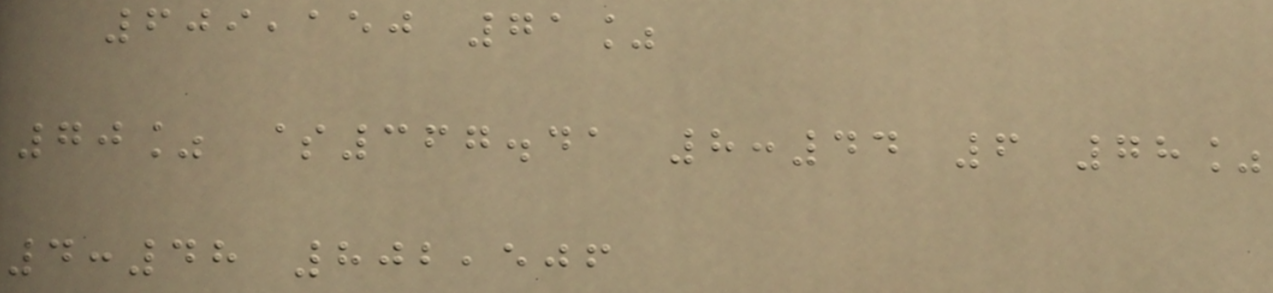609,150 71%
70% $367.41 8:44 6 78%
4:48 802,506
